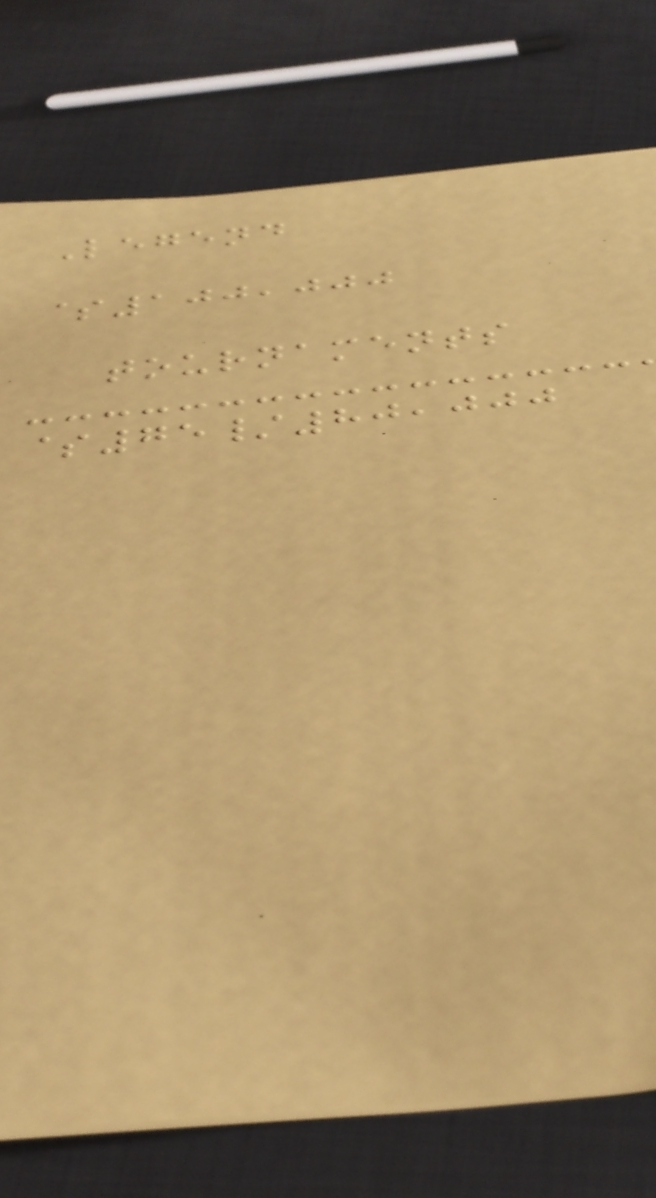Legend
$100,000
tournaments
$75/80,000
